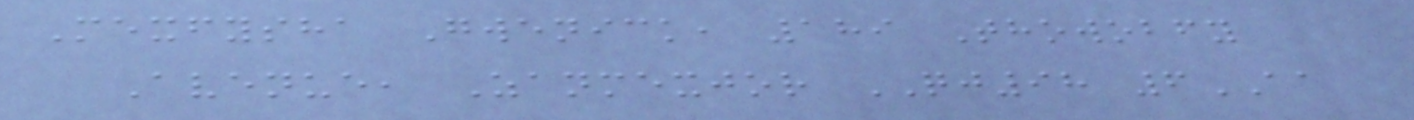Mexfysha Gwenick, 189 Thowobfy
Avenue, Zanmexjor QJ98 6AA
